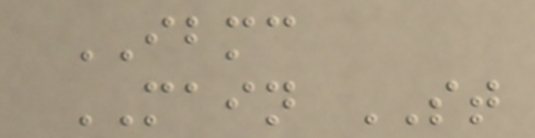IBMC
MAIN ST
